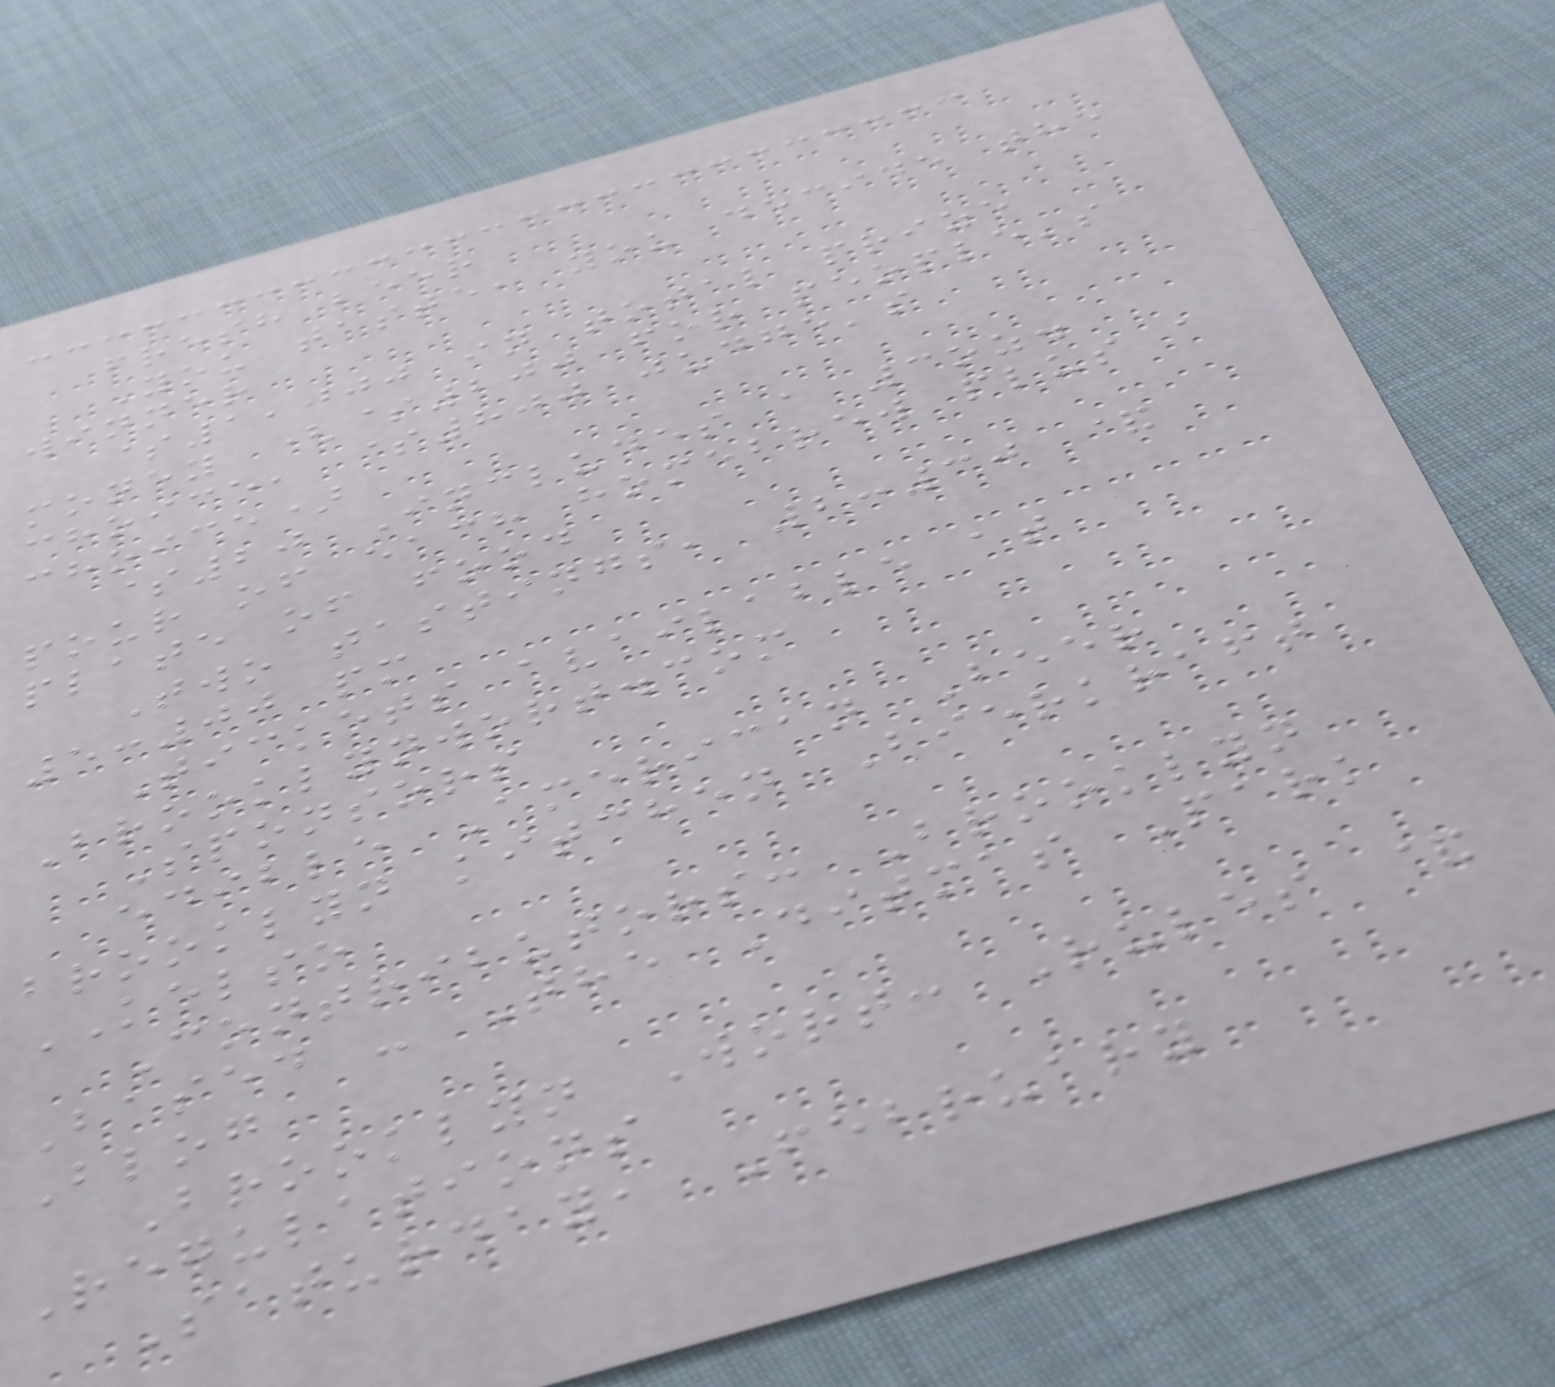fresh beer
You taste, you decide the
winner
$1,000 in total prize
money ($200 for people's
choice, $800 judge's
choice)
$20 Includes a 3oz.
pour of each homebrew plus a
plate of food
Two tastings, 2:30 &
5:00 pm
Tickets available at
Brooklynwort.com
Sponsors
edible American Beer
brooklyn kitchen Bierkraft
KELSO
Contributors: Brooklyn
Based - The Ditmas Park
Blog
Brooklyn Wort: Rules &
Regulations
Saturday, February
